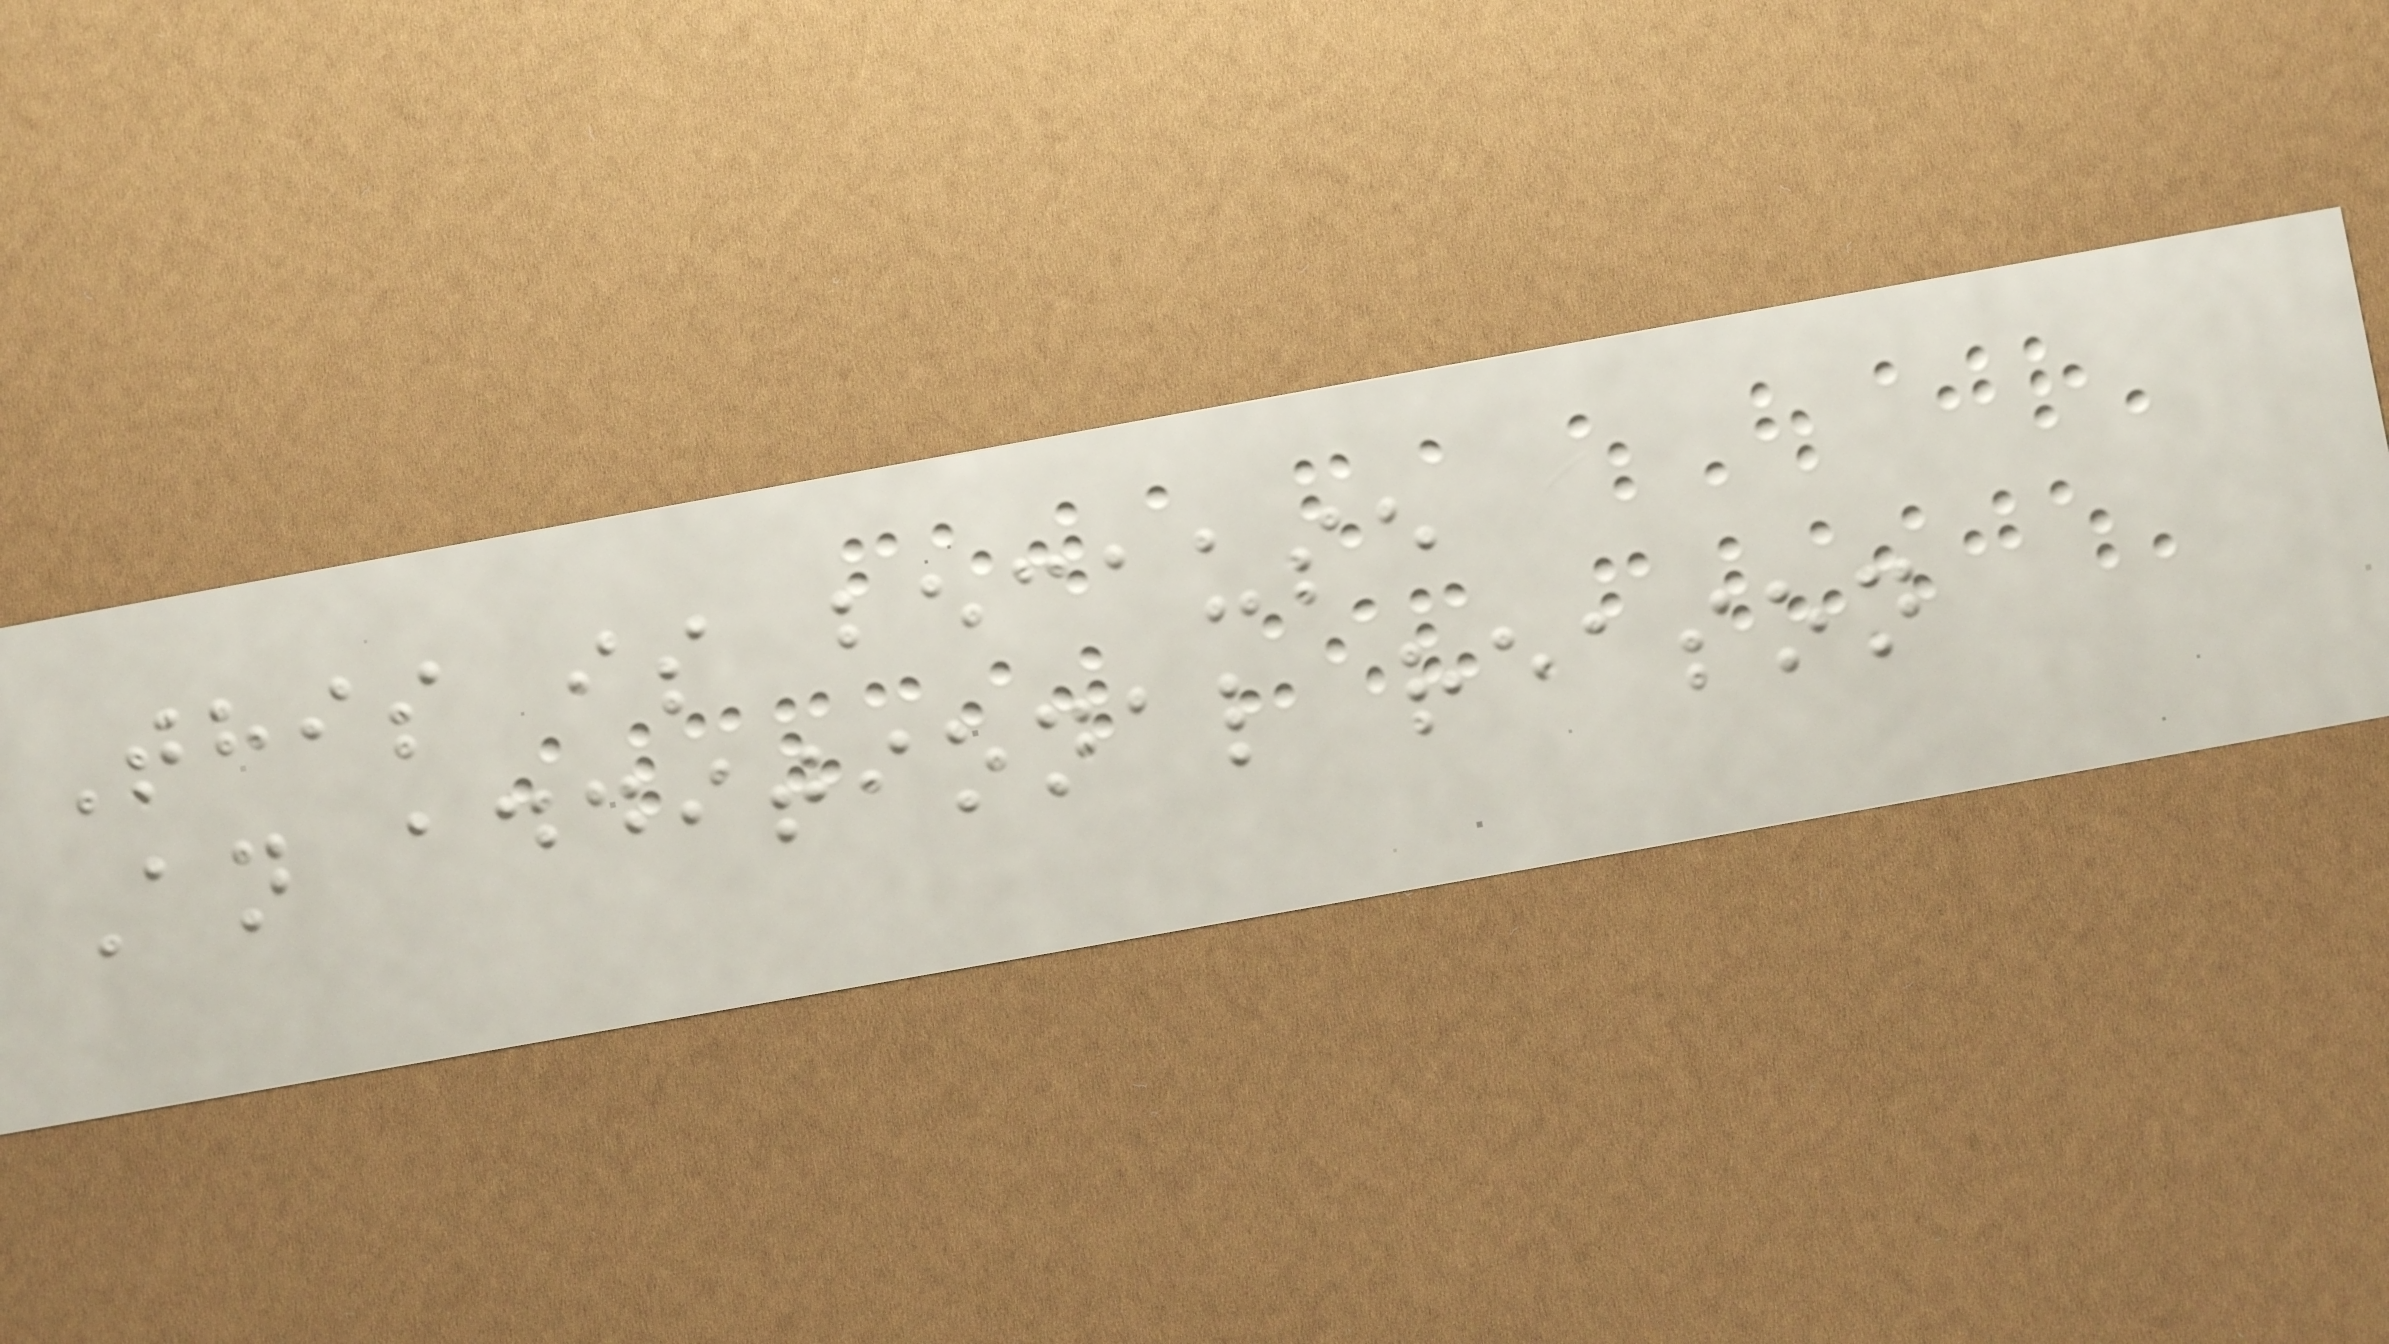This is because
An additional reason
